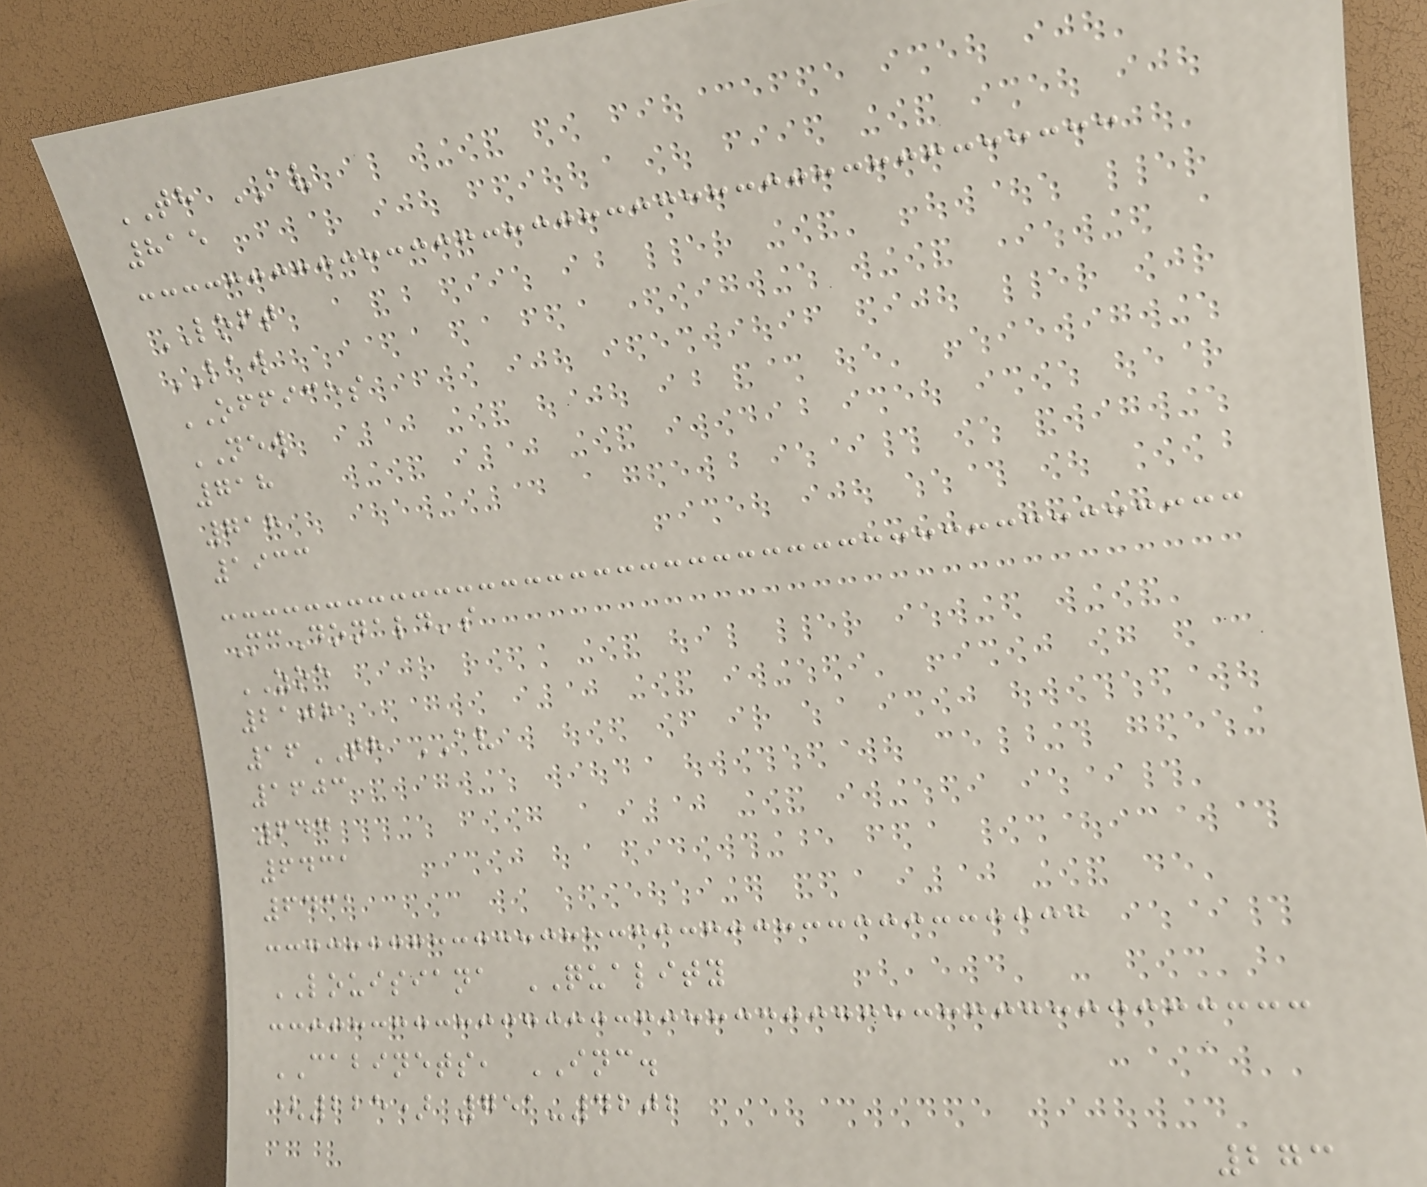TH AV
815
LOFT
LAW
OFFICES
NEW
718
718
1933
McDonald's
ZOE
2108
16TH AV
1603
644
6431
6431
LOUISIANA QUALITY
CABINETS, INC.
(225) 751-4202
273
